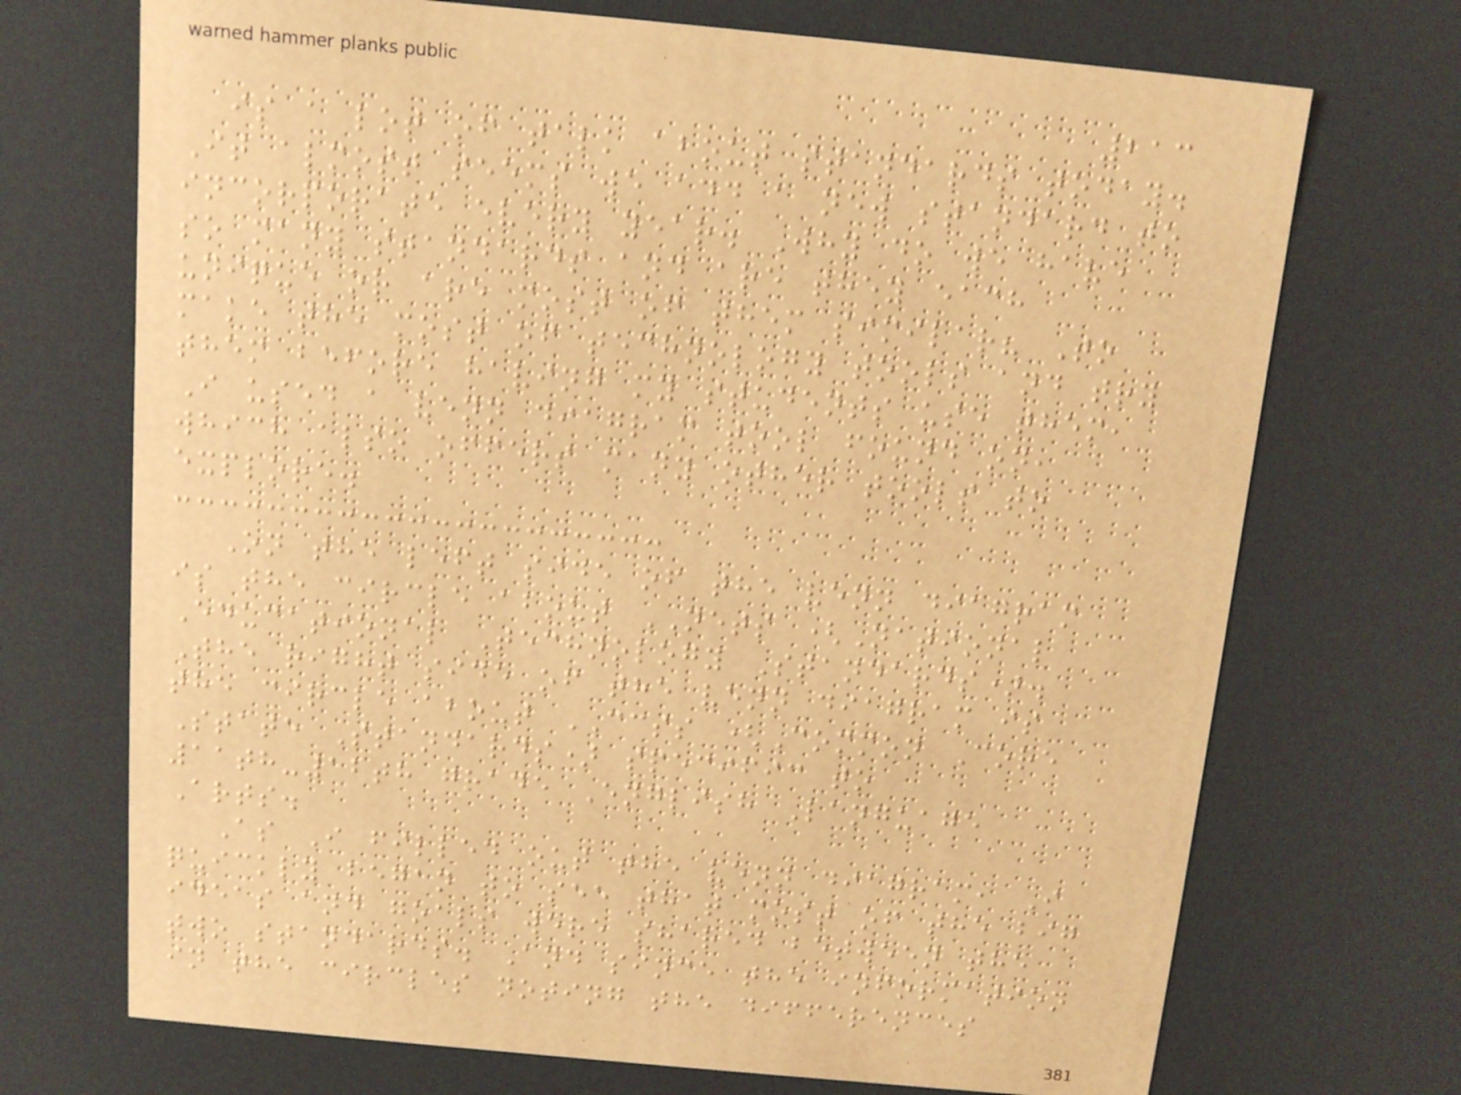213
is a lot of talk about standards today.
It almost seems we add a new standard to
incorporate every year. Why do we have
so many standards and are they each
unique or are most of them similar? To
make the most of technology tools and try
them before having my students use them,
I used a venn diagram tool found on,
which also offers many other tools to
explore.
On the left side of the venn diagram
is the circle about NETS (National
Educational Technology Standards).
The right side of the venn diagram is
the circle about CCSS (Common Core
State Standards) specific to
11th-12th grade English Language
Arts.
As I filled out the venn diagram, I
quickly began to see that most of the big
ideas and goals were shared between the
two standards. And since the information
in the circles noting the differences
